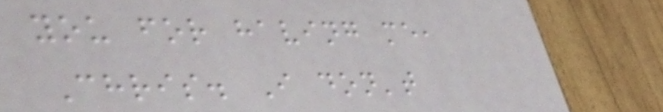you for having me,
Chris. I don't
